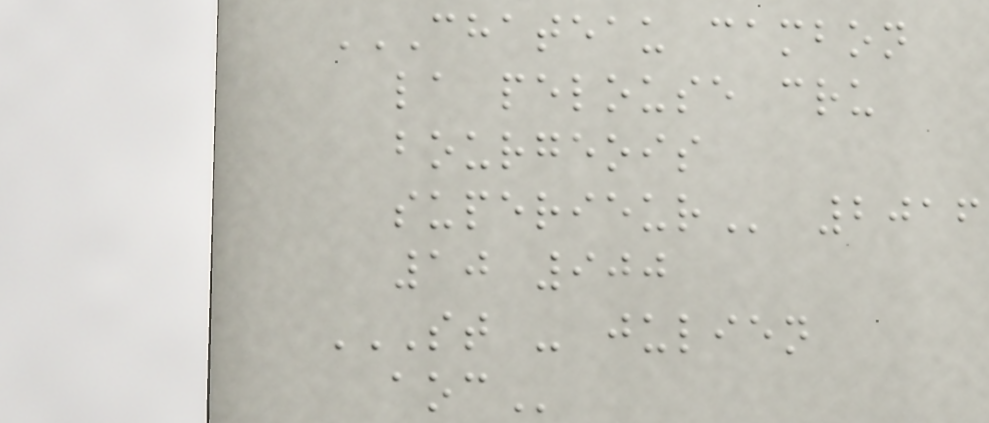CHATEAU CAMBON
LA PELOUSE CRU
BOURGEOIS
SUPERIEUR 2016
10 900
ST - JULIEN
AOC
